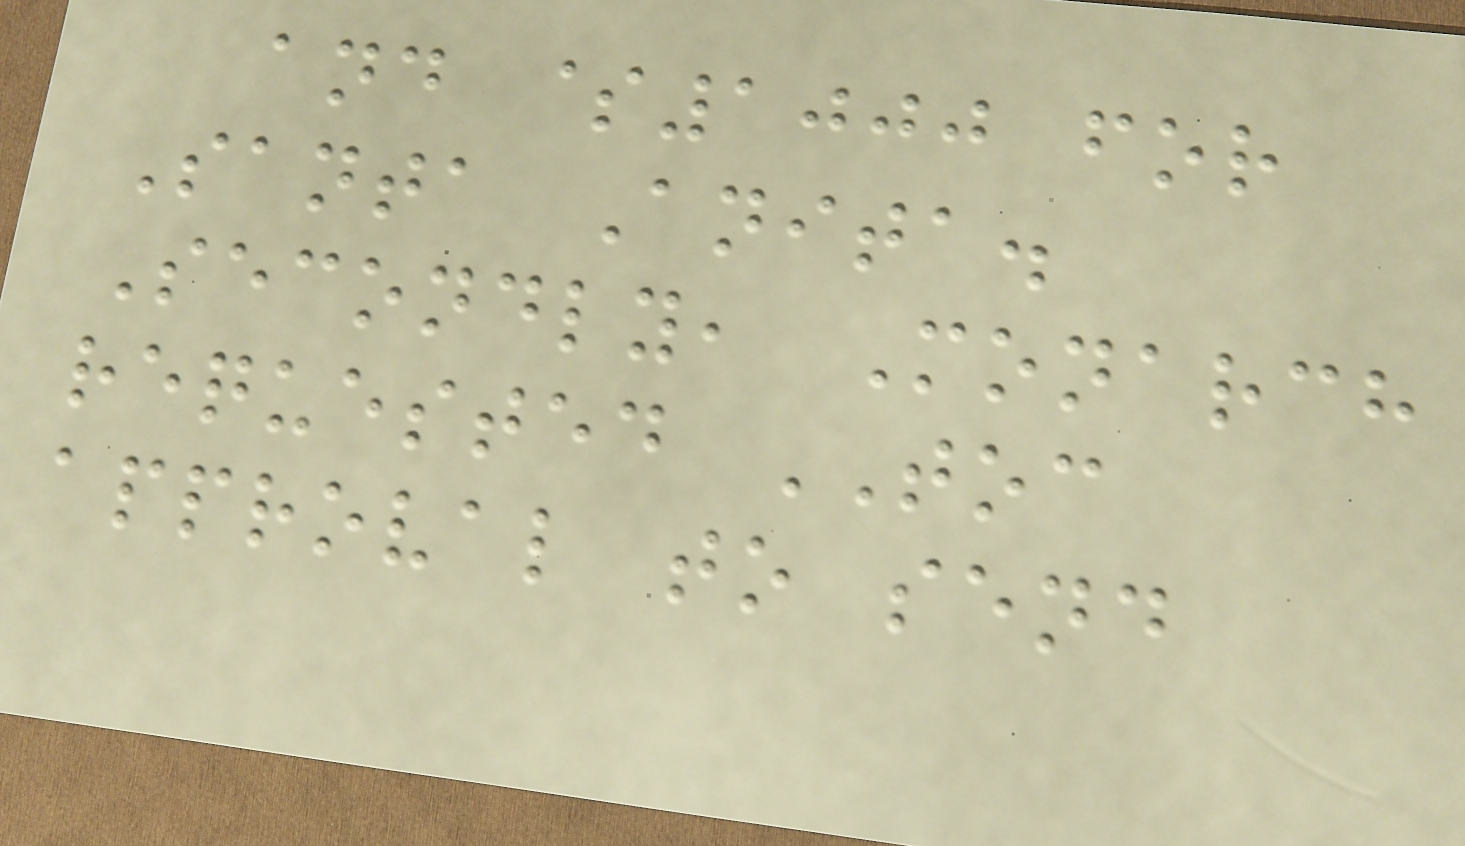and $1000 for
Santa Anita.
Secondly, Monarch
requested TOC
approval to send
